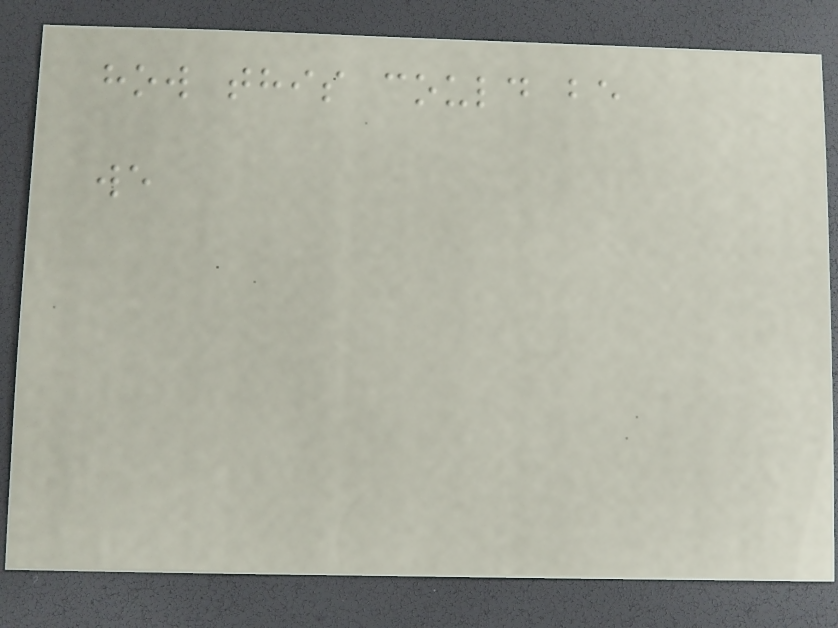how this could be
we
